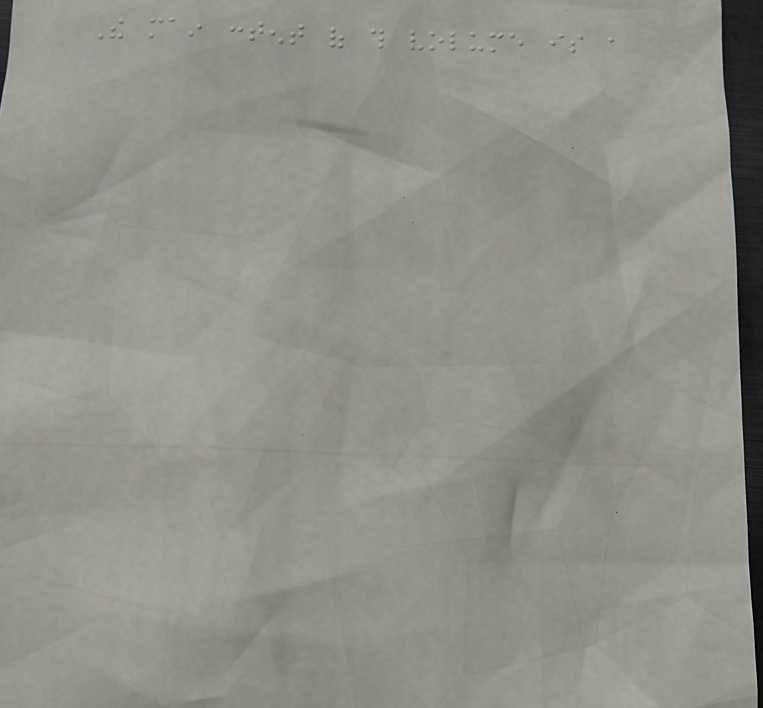The main content of this volume is a
